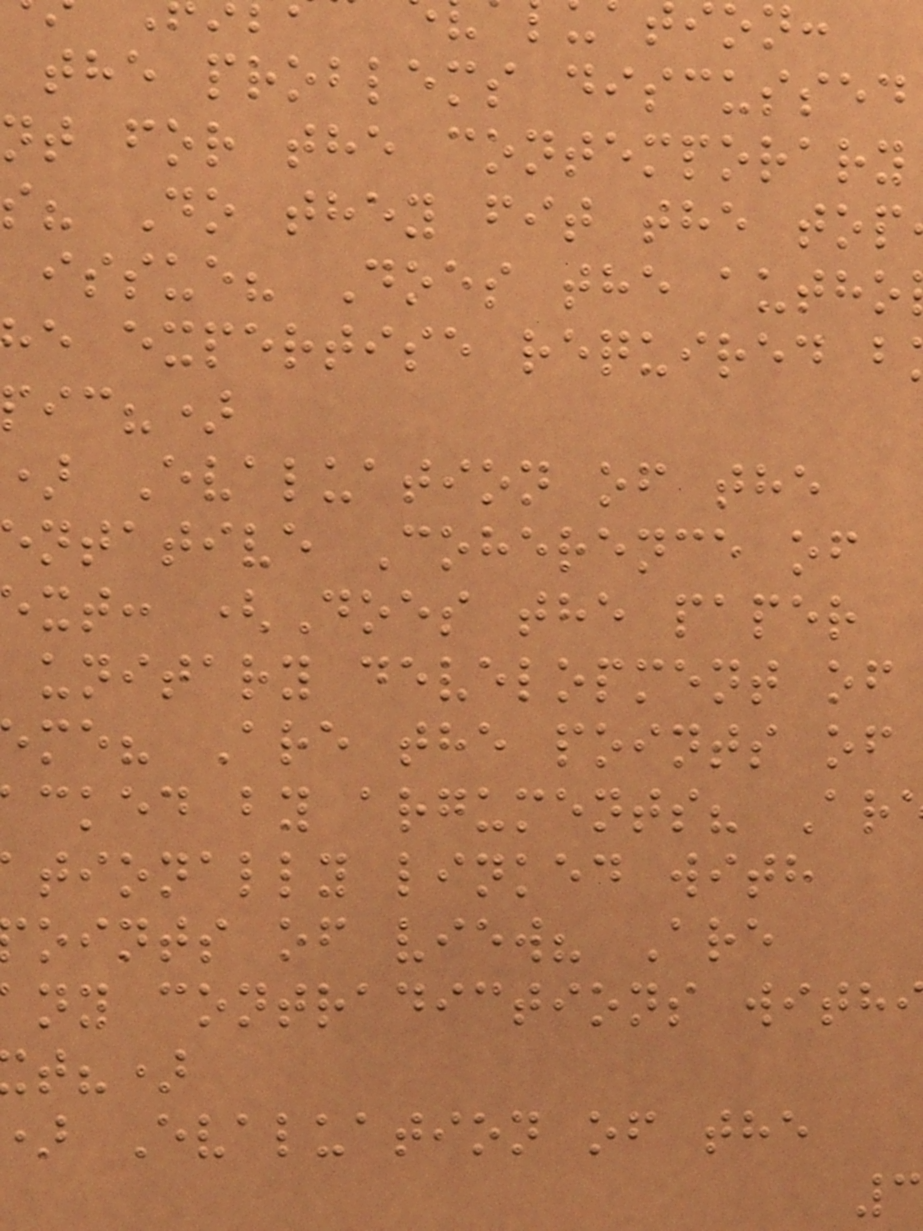the problems discussed
nt for the contemporary
s? Do they fit the top
issue? Does the autho
he expertise required b
ic?)
Evaluation of the
ntative Coherence of
xt: (Does the paper
unitary development of
me? Are the points of
cked by arguments? Ar
tionally linked with
oints of view? Are
ny contradictions with
t?)
Evaluation of the
